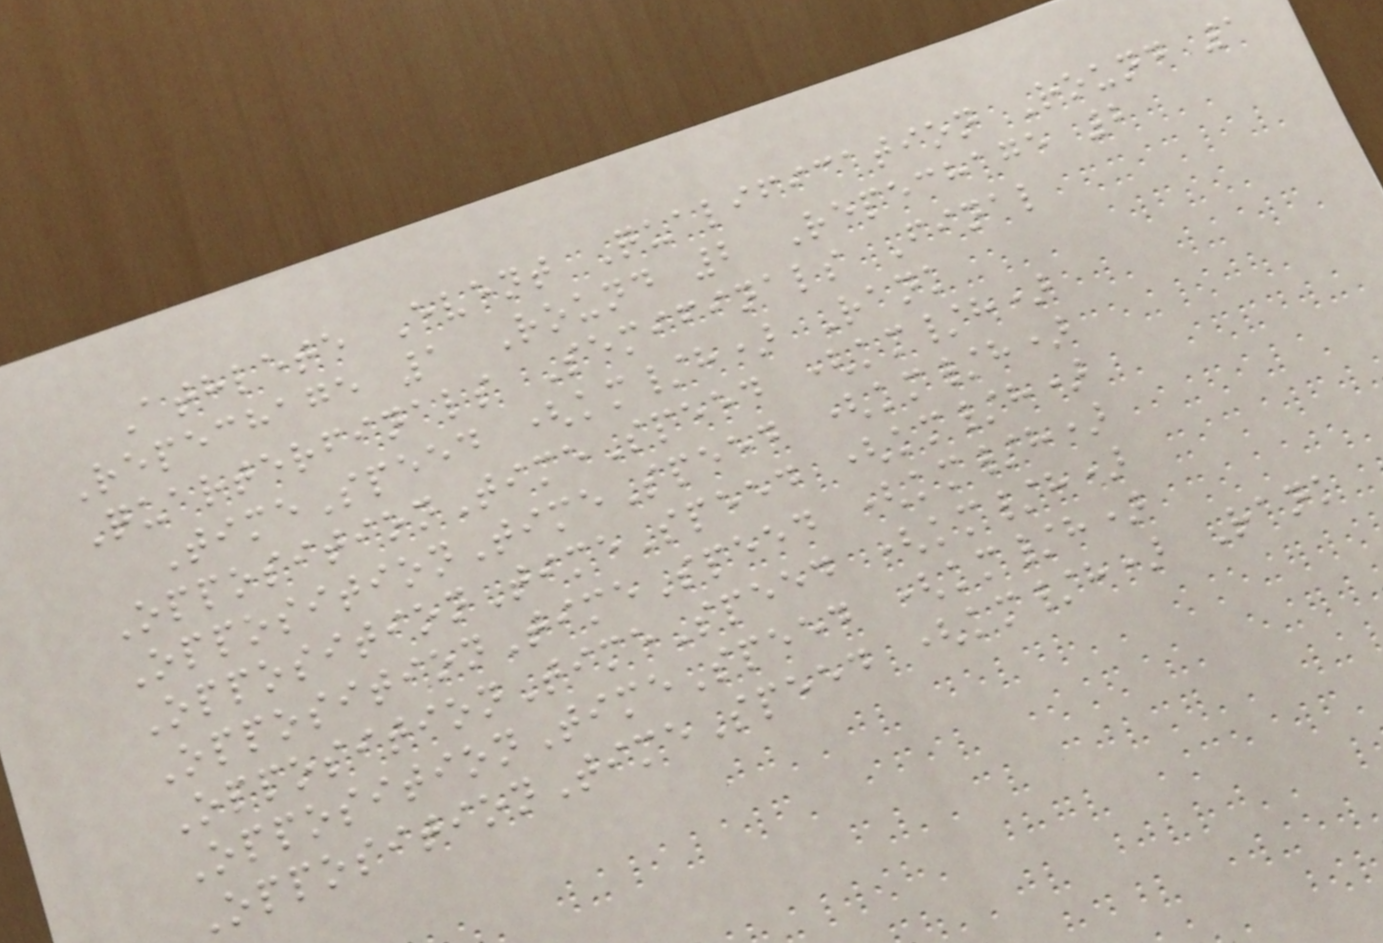Athlete Event Qualification Round 1
Repechage 1 Round 2 Repechage 2
Quarterfinals Semifinals Final
TimeSpeed (km/h) Rank
OppositionTimeSpeed (km/h)
OppositionTimeSpeed (km/h)
OppositionTimeSpeed (km/h)
OppositionTimeSpeed (km/h)
OppositionTimeSpeed (km/h)
OppositionTimeSpeed (km/h)
OppositionTimeSpeed (km/h) Rank
